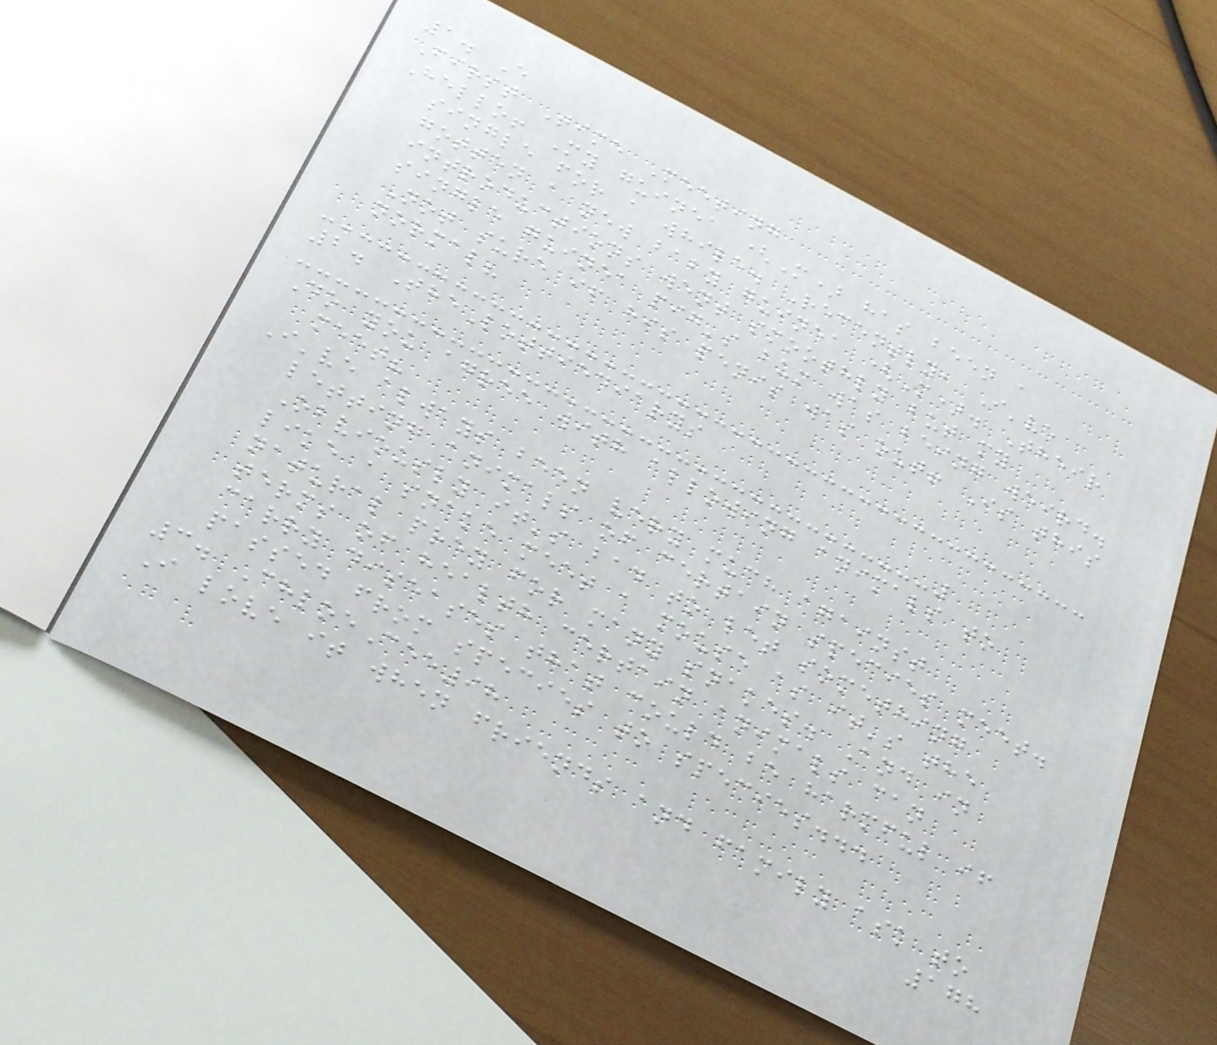1. E
First Time Meeting
Hello! My guinea (M) has been a
single for a while. Recently, I've
gotten a new baby guinea (M). Their
introductions went smoothly but my
single guinea pig's bum was being weird.
Not sure if his penis was out! Is this
normal?
2. TheLottiediarys
Do you agree with allowing animals to
meet?
I've always been very much against
letting animals of certain species meet.
Obviously it's bad to let something
like a snake meet a mouse as it's the
natural prey for many snakes. And in
terms of health certain animals can
carry diseases that could be harmful if
passed from species to species...
3. ChloeCee98
I love it when friends and family ask to
178
